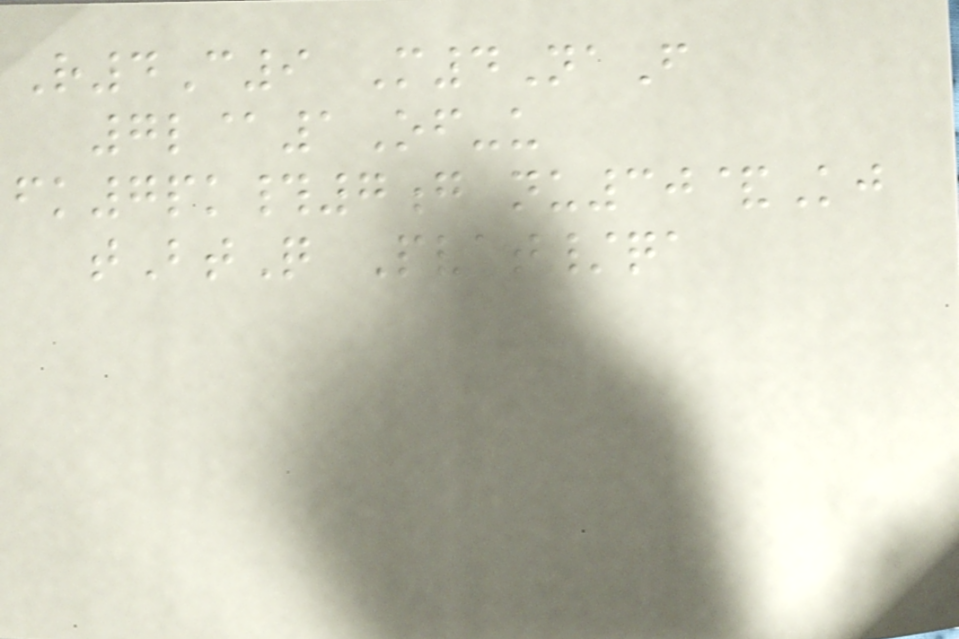R4C9 M4NaF
7l@1Of-u
fk7pk#7g nu30&Kj
tBtQ Pvat/qa
